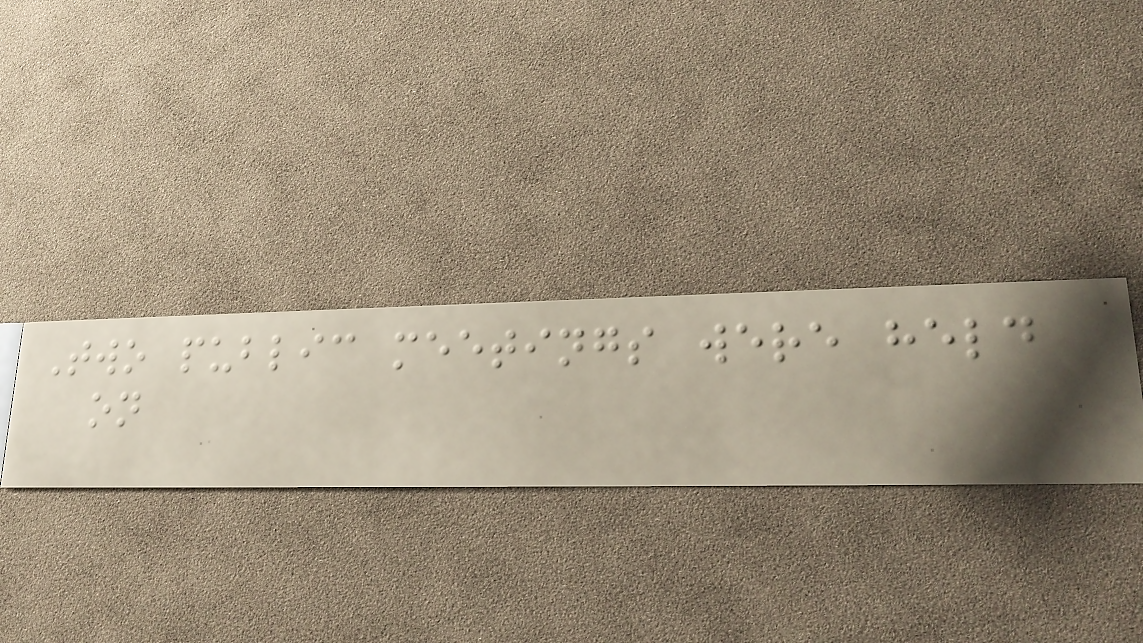Two public meetings were held
on
